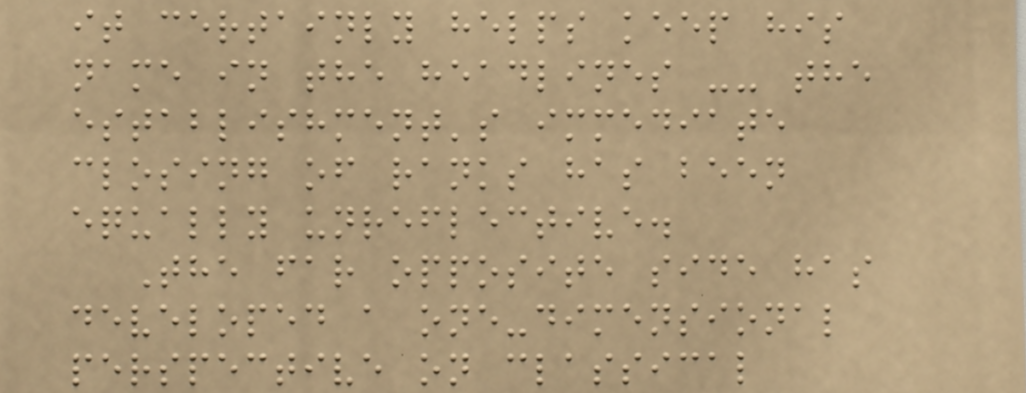it certainly helps keep his
name in the headlines -- the
establishment's immediate
closing of ranks has been
equally unreflective.
The far opposite side has
developed a one-dimensional
perspective on classical
